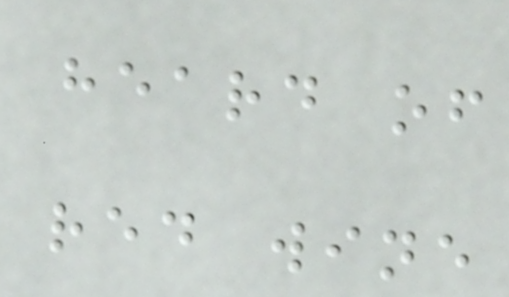heard of
red wine
